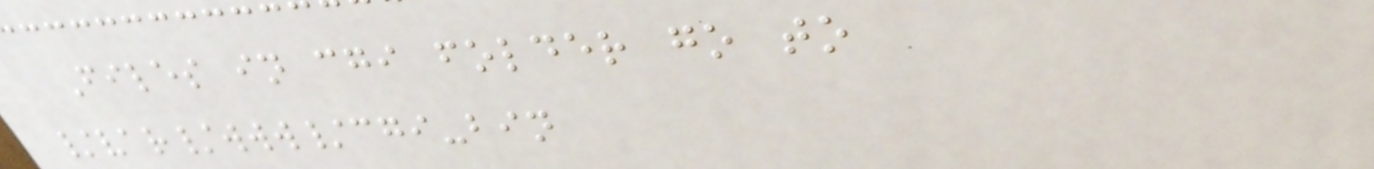Files in cgi folder go to
/var/www/cgi-bin
